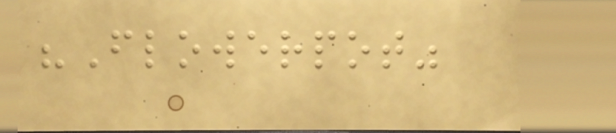"Flowerpot"
